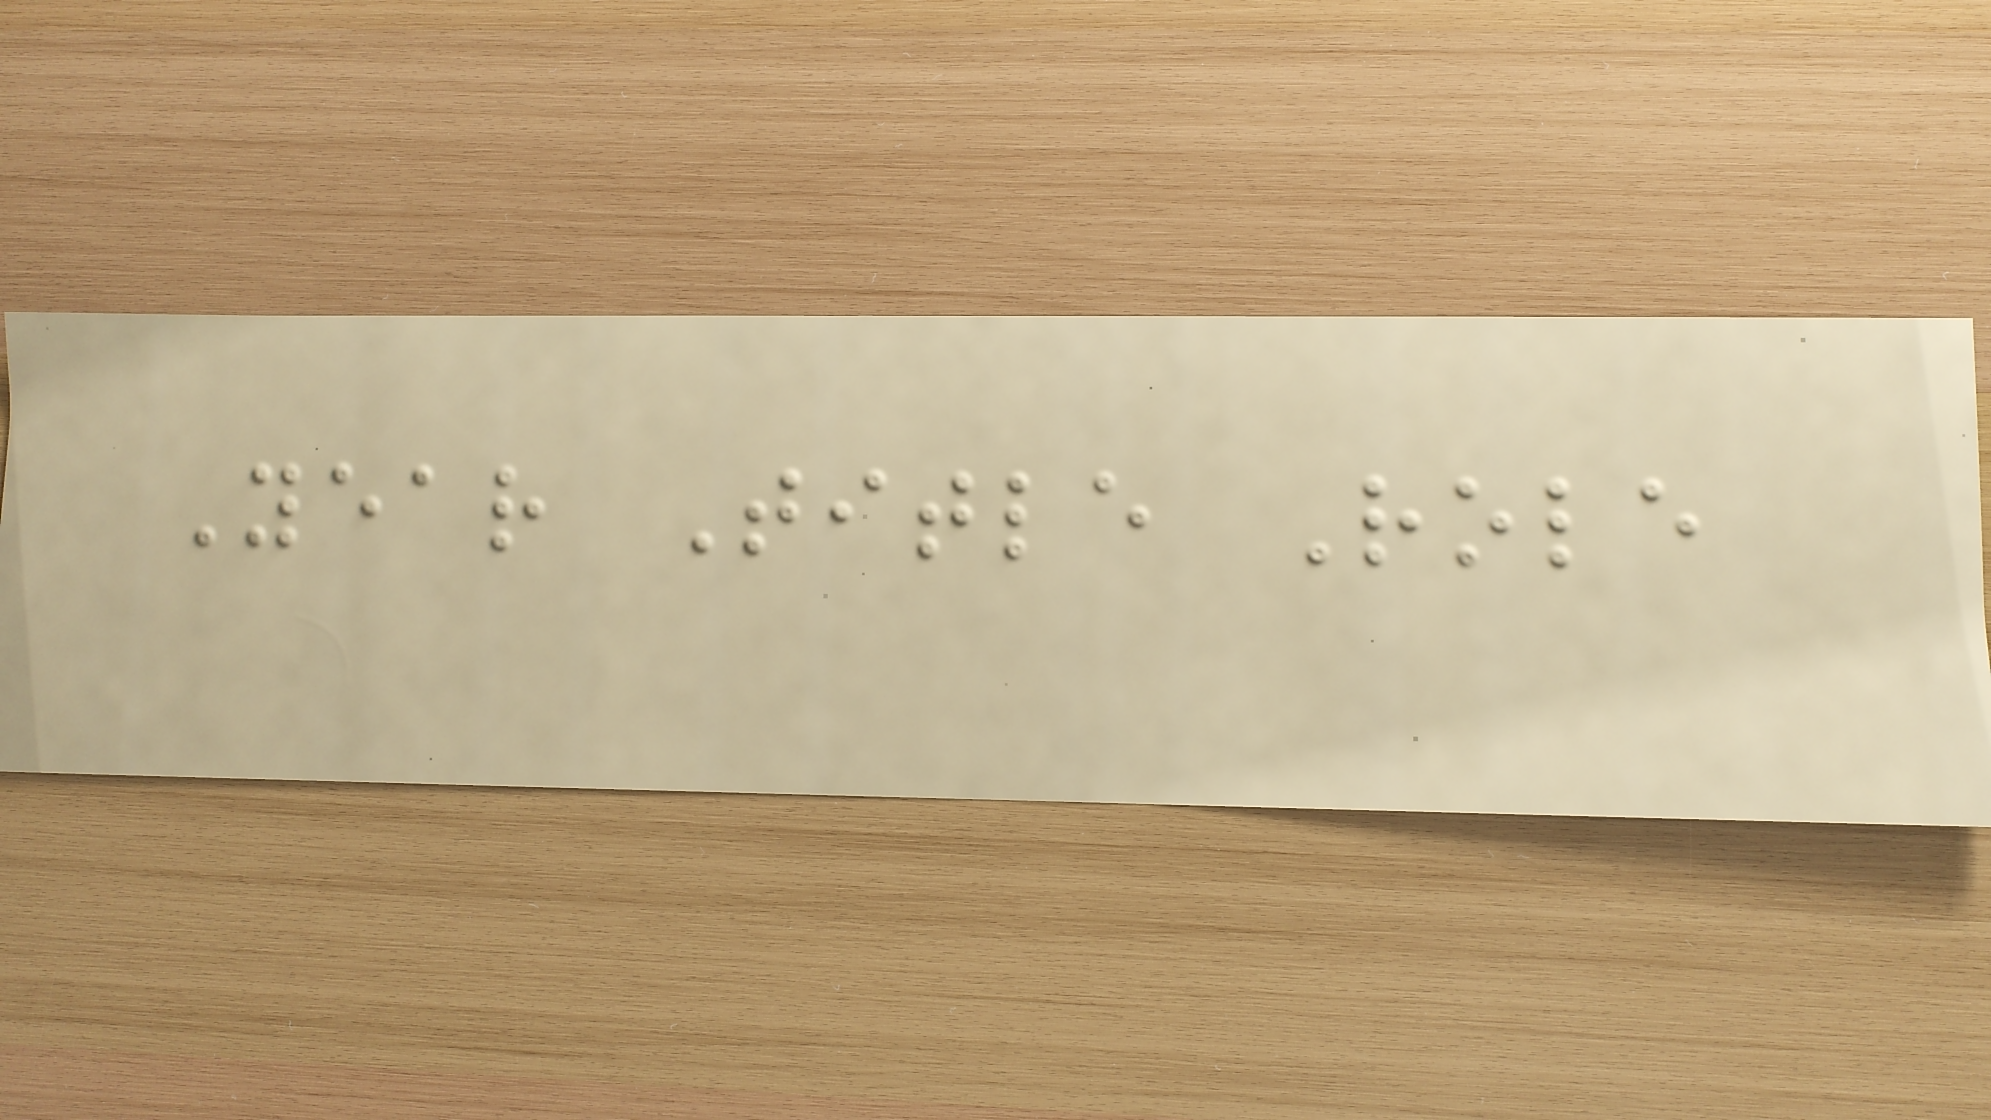Year Title Role
